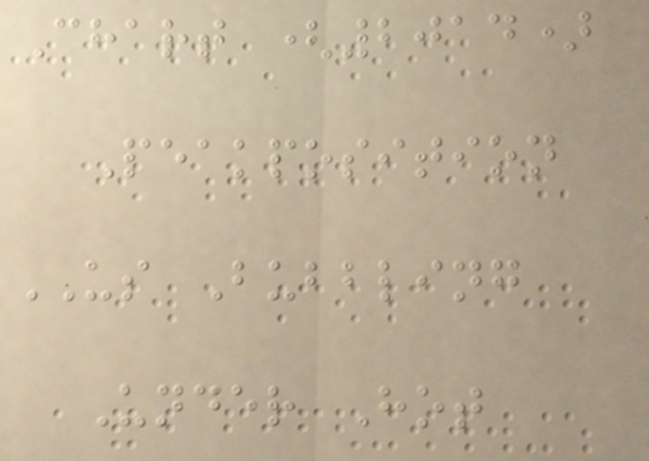Chart (2014)
Peakposition
US Bubbling
Under Hot
